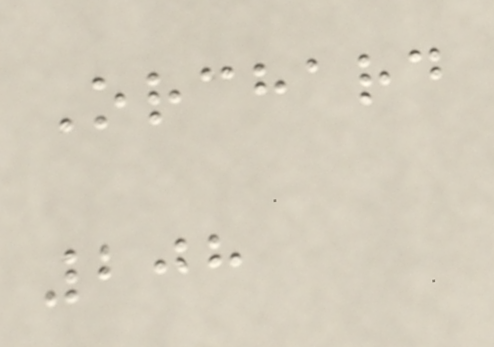Orchard
208
